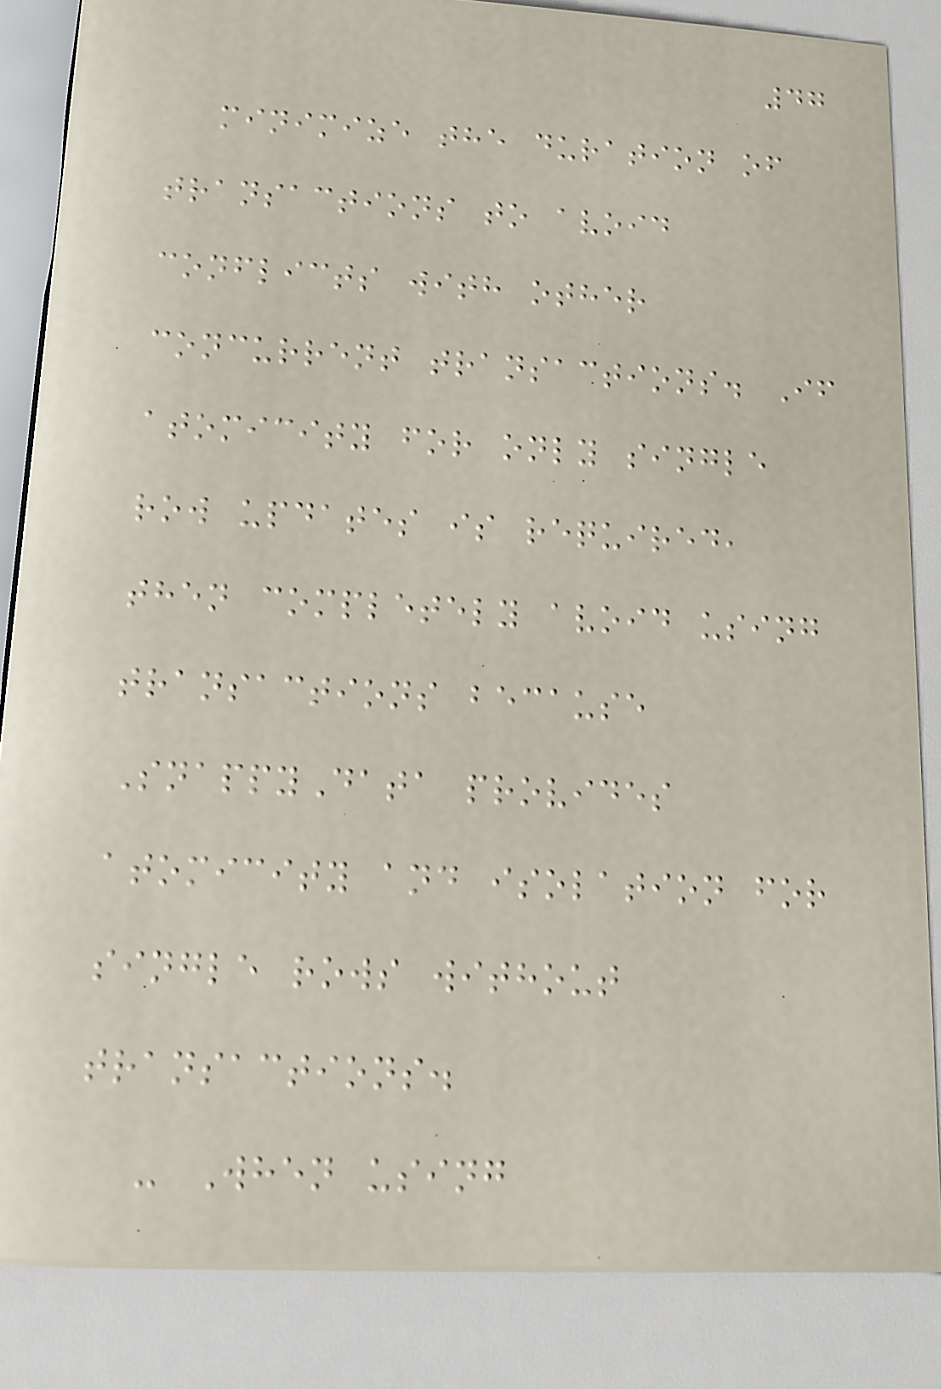47
minimize the duration of
transactions to avoid
conflicts with other
concurrent transactions. If
atomicity for only single
row updates is required,
then completely avoid using
transactions because
SnappyData provides
atomicity and isolation for
single rows without
transactions.
- When using
